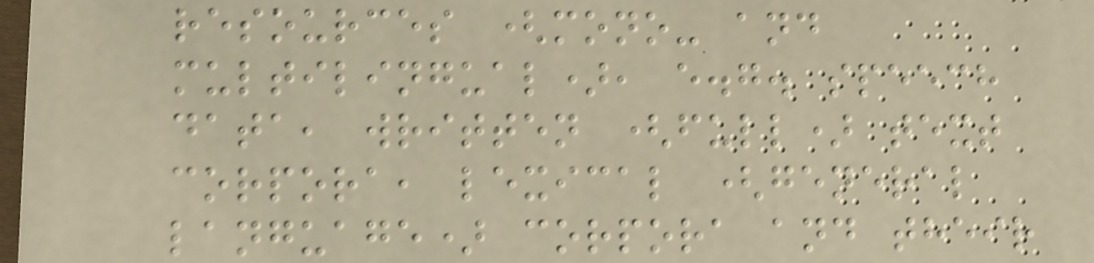resources (mono- and
multilingual), e.g. speech
data, written (full) text
corpora, lexical (general
language) corpora and their
